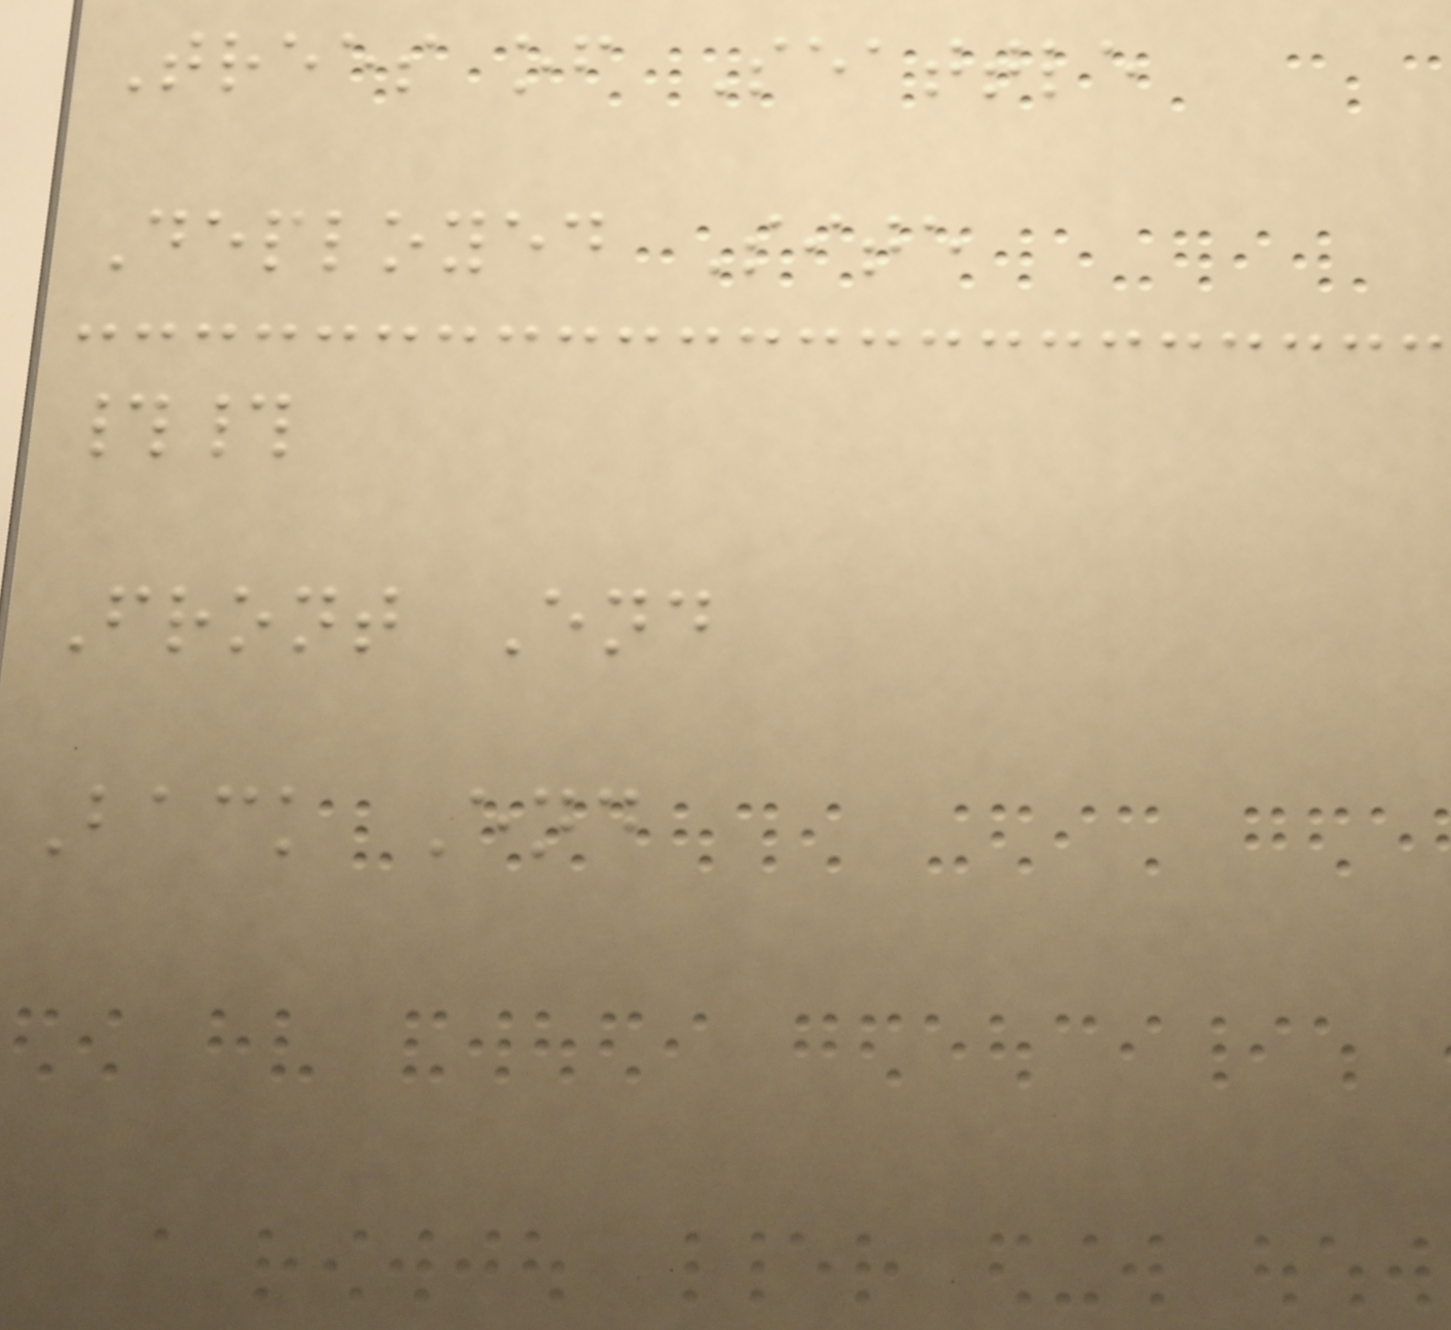Trees of Seattle
Deployed Site
##
Front End
Back End
